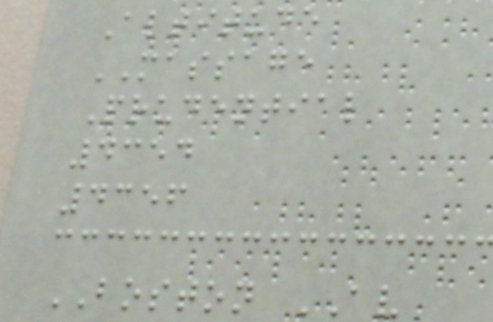Altitude
MASSAGE
Prudential
4354
4356
BOSTON AV
